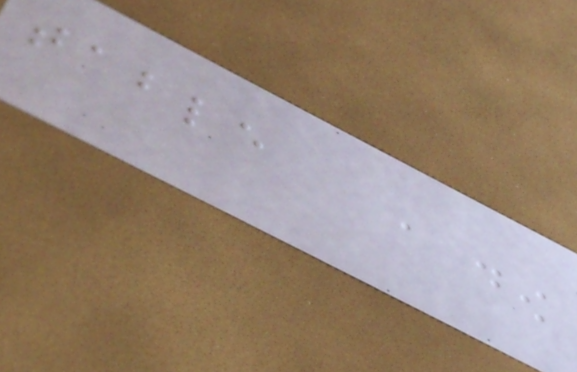table
